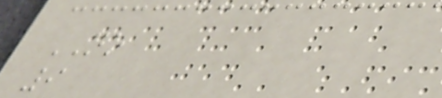NO
9
